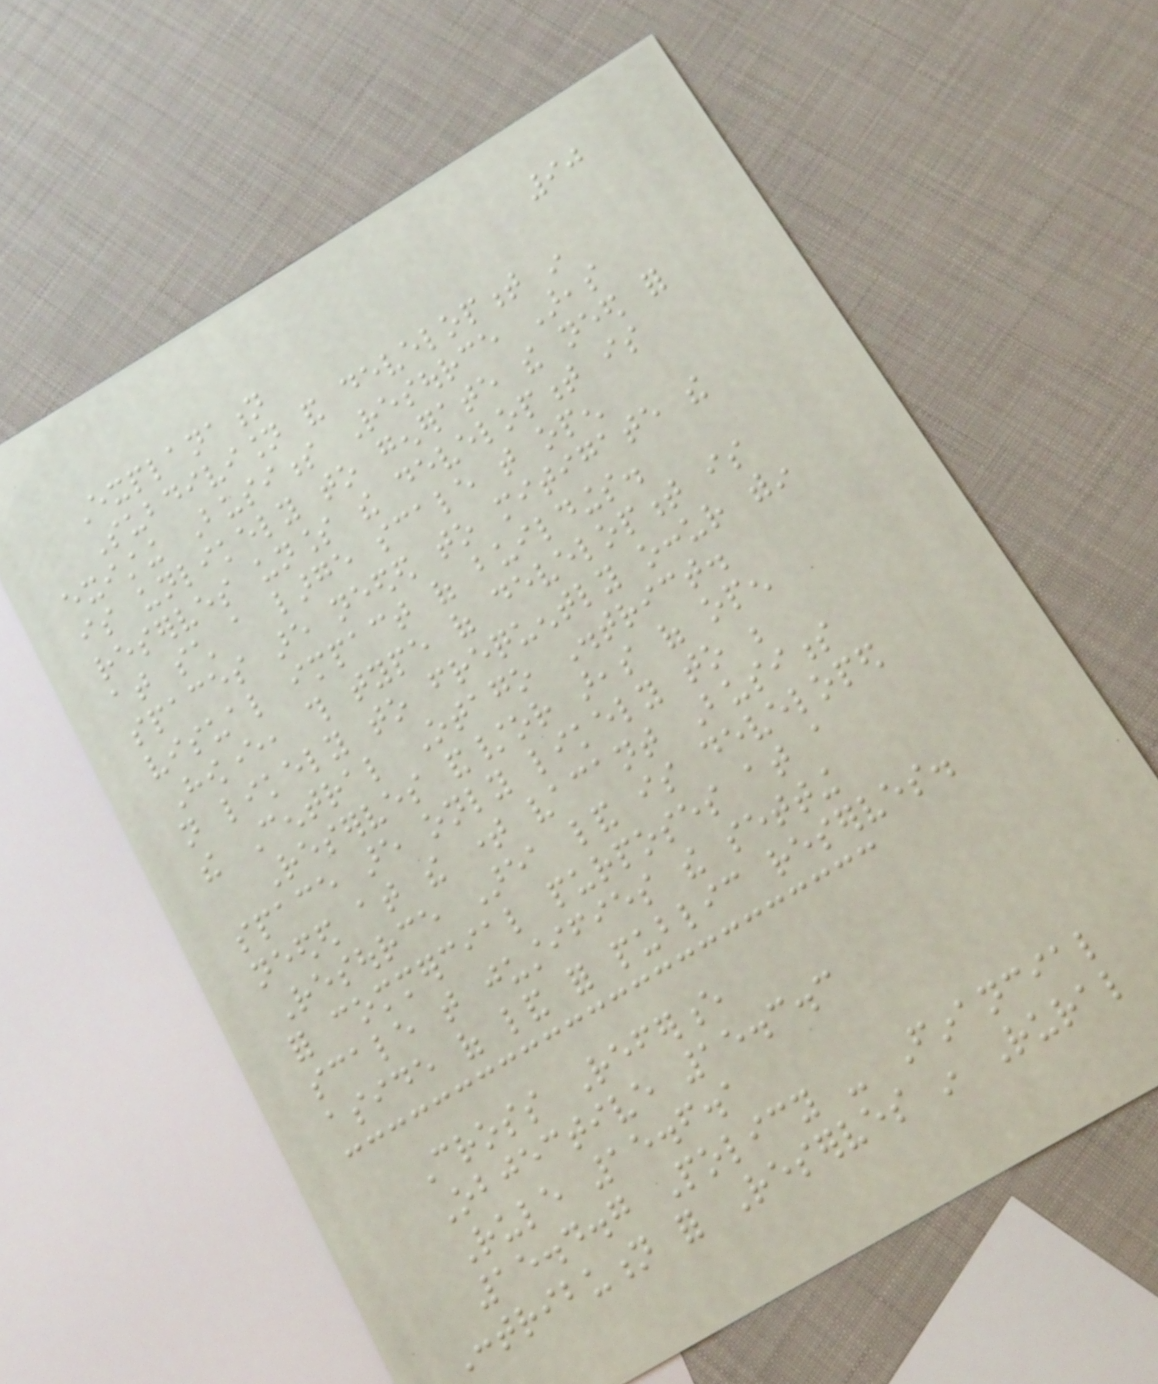90
Explanation
Subdivision and development in
existing Business Resource Areas
is unlikely to generate the need for
reserves unless the development is
at such a large scale that open
spaces are needed to mitigate the
visual impact of buildings.
However, this type of development is
not likely to frequently occur within
the Central Otago District.
Reserves and/or areas of open
space are only likely to be
needed at the time vacant Business
Resource Area land is developed
for commercial purposes at a
scale that justifies the setting
aside of land for public reserves.
Cross Reference
Objective 15.3.3
Rule 15.6.1
15.4.7 Policy - Financial
Contribution for Reserves in Rural
